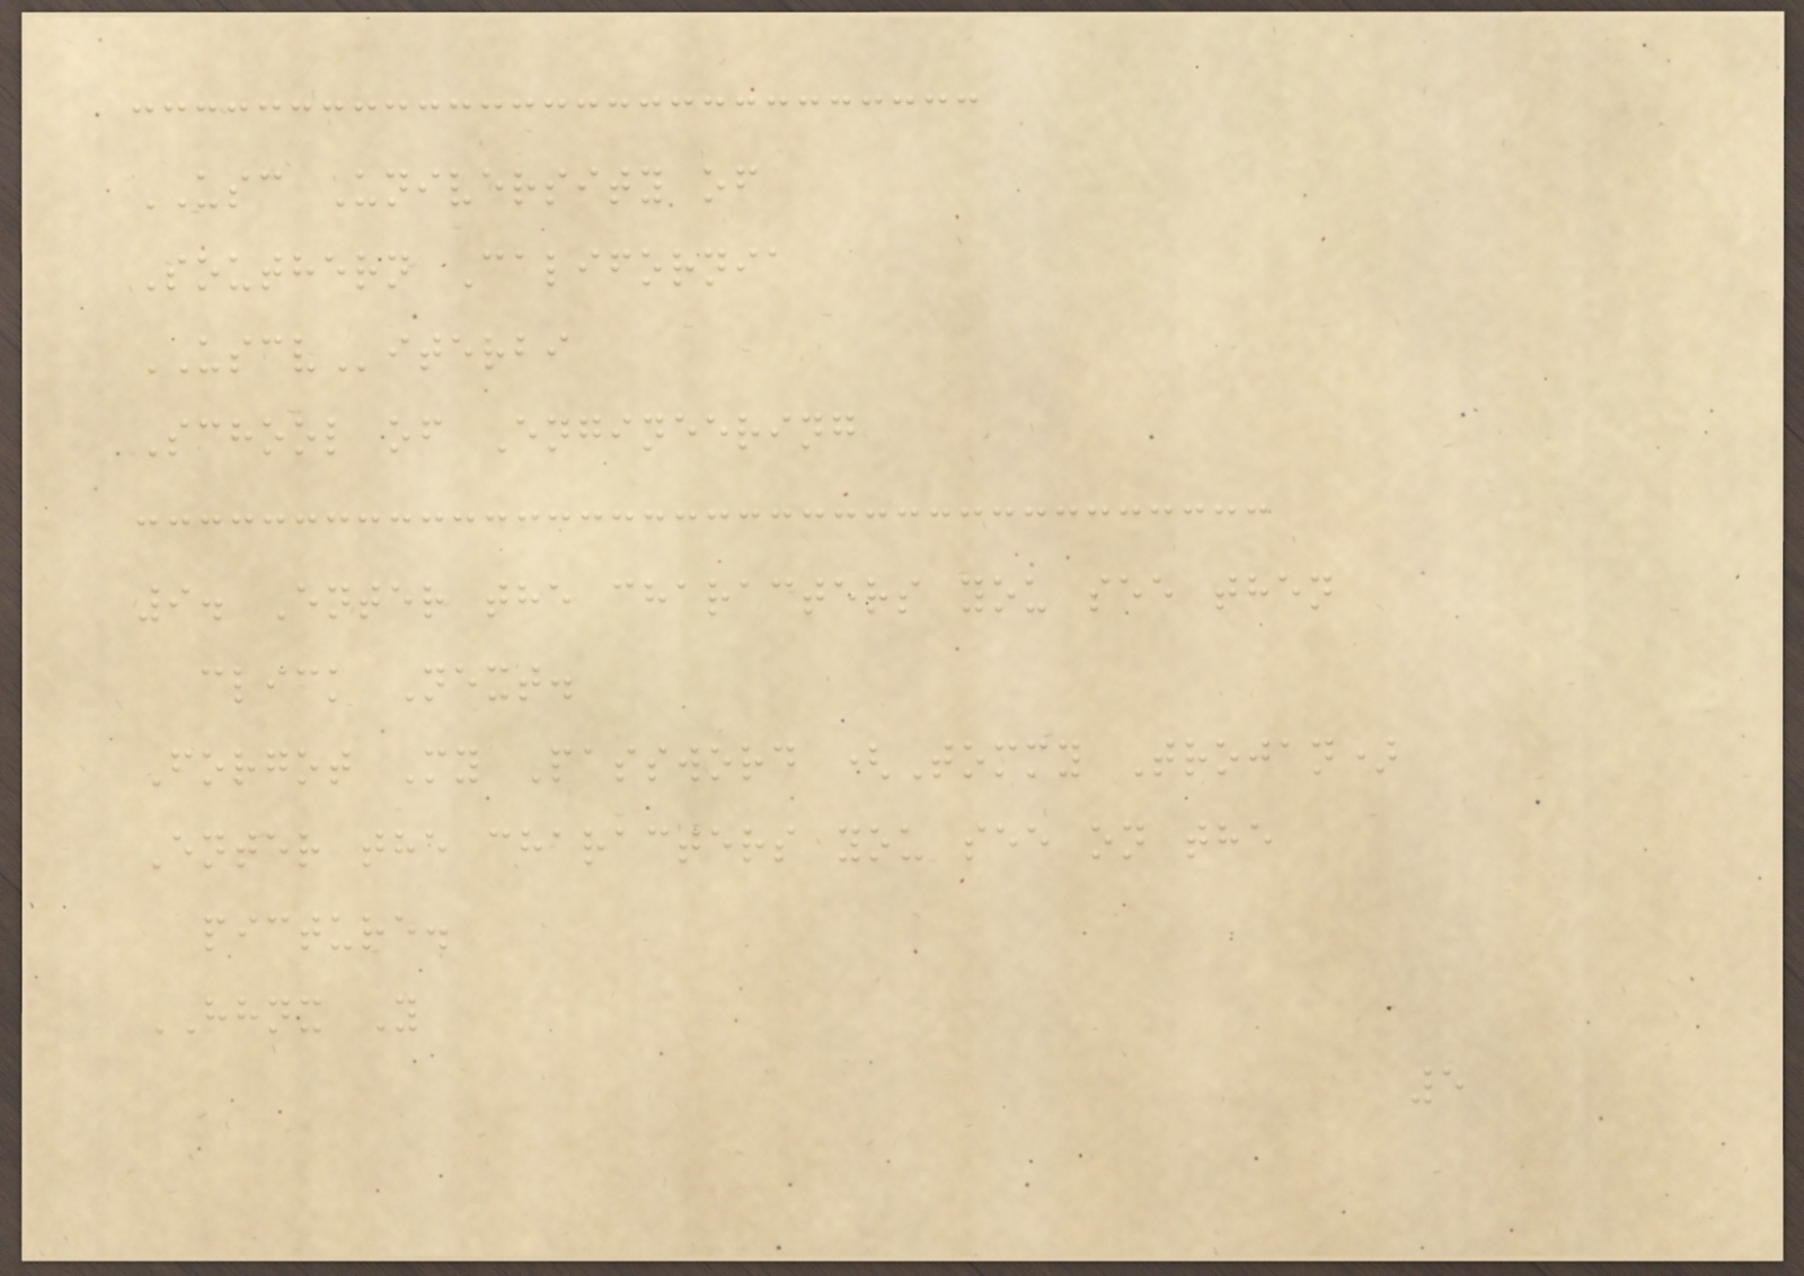USC University of
Southern California
USCViterbi
School of Engineering
9. Enter the characters you see then
click Next.
Forgot My Password (Tommy Trojan)
Enter the characters you see on the
picture.
HHNX Y
5
